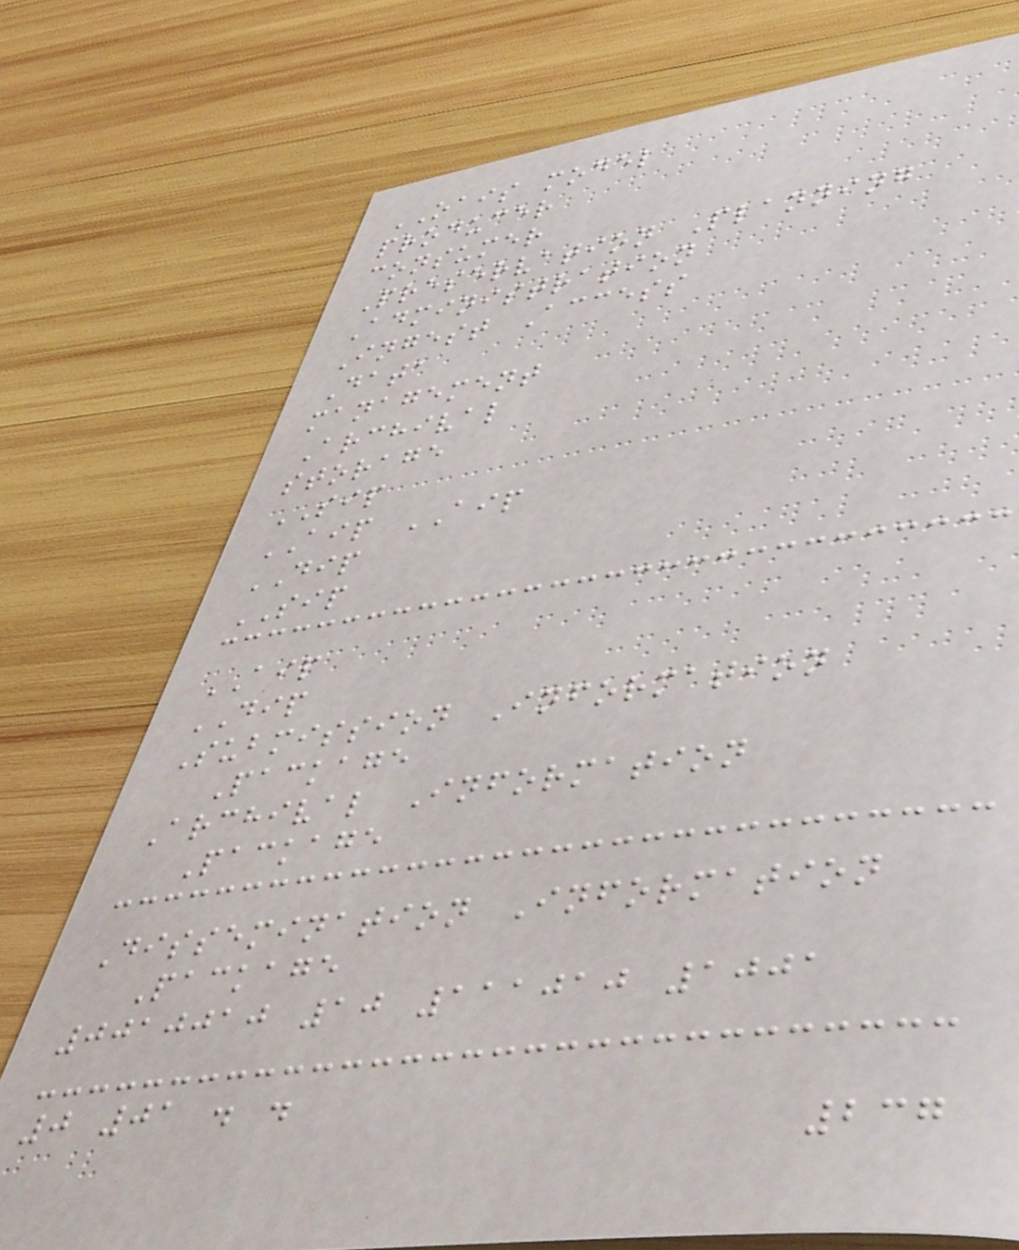OAIS model
producer
consumer
Preservation Planning
Administration
Ingest Access
Data
management
Archival
storage
SIP
AIP AIP
DIP
SIP
AIP
DIP
Submission Information
Package
Archival Information
Package
Dissemination Information
Package
0010010 10 111010 1001
0 01 . .
237
